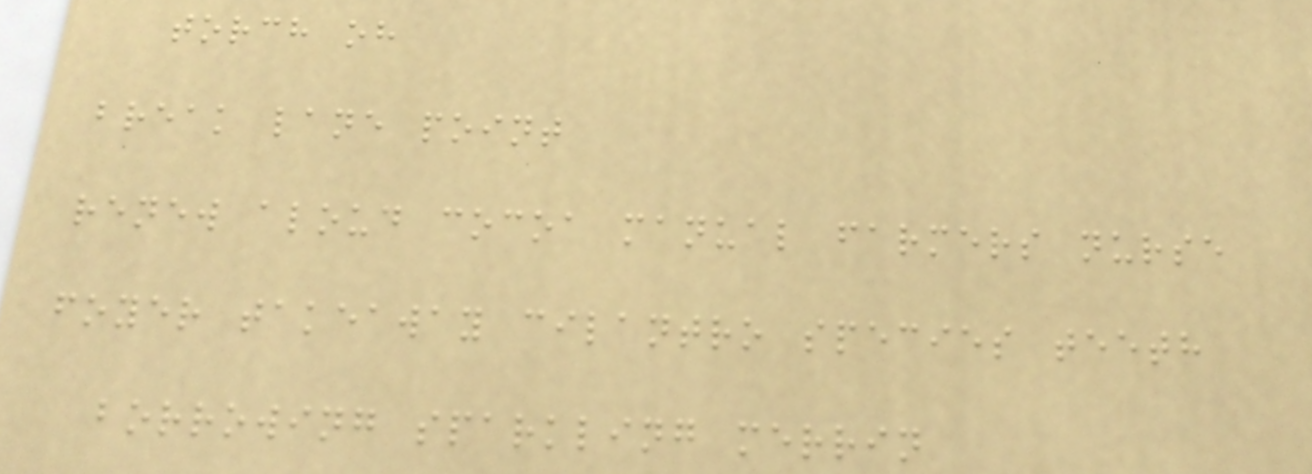torch oh
break lane point
renew aloud cocoa manual farmers nurse
foyer takeaway cilantro species teeth
borrowing sparkling merrin
